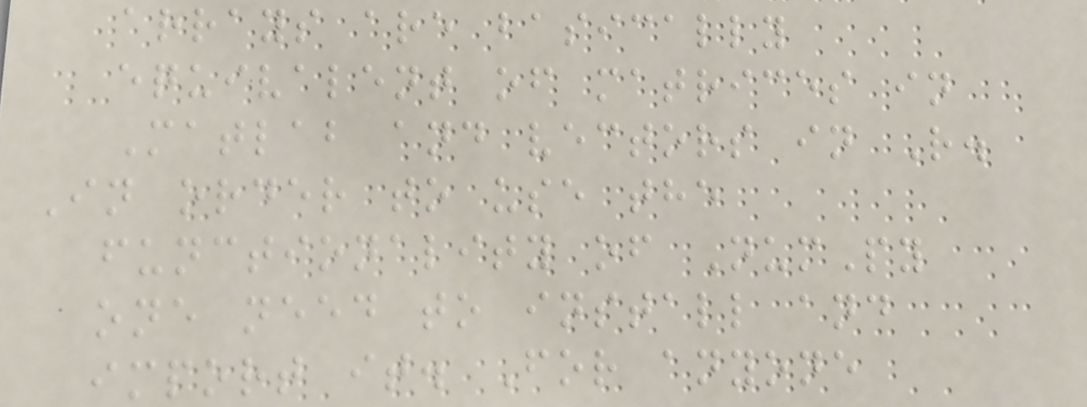arrays are basically
equivalent of matrices in
Matlab and vectors in R.
In order to use the
functionality of NumPy
one need to install and
import it. For anyone
